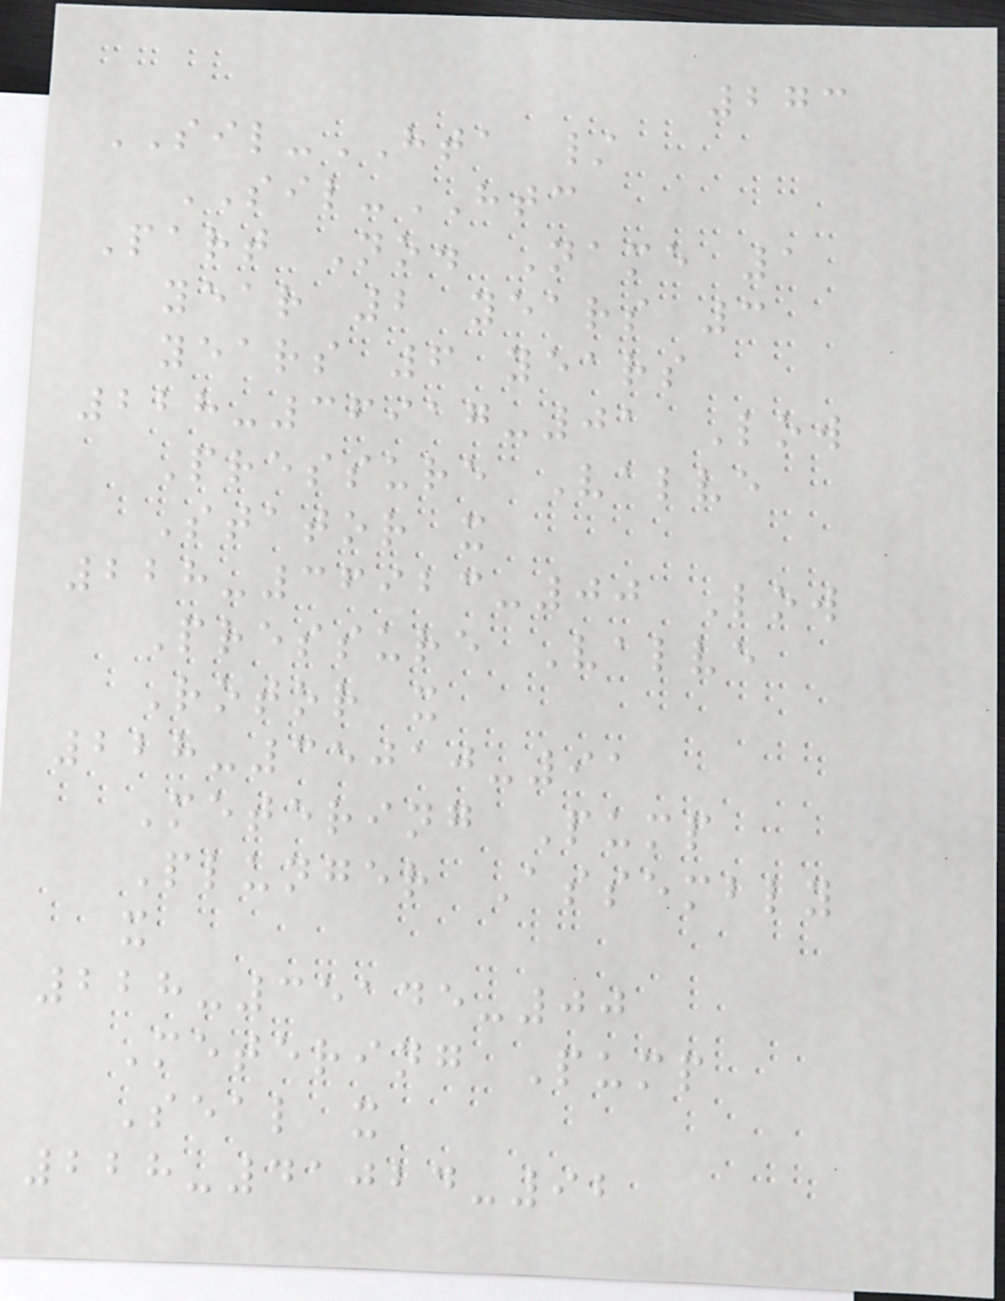273
SIL-HTA /
SIL-HTC
Part No. Name 1
year 2 years 3
years 6 years
228-36917-01 Low
Pressure Valve
Stator x
228-36923-00 Low
Pressure Valve
Rotor x
228-35010-91
Metering Pump
Plunger Assembly
x
228-35145-00
Metering Pump
Seal x
228-41024-92
